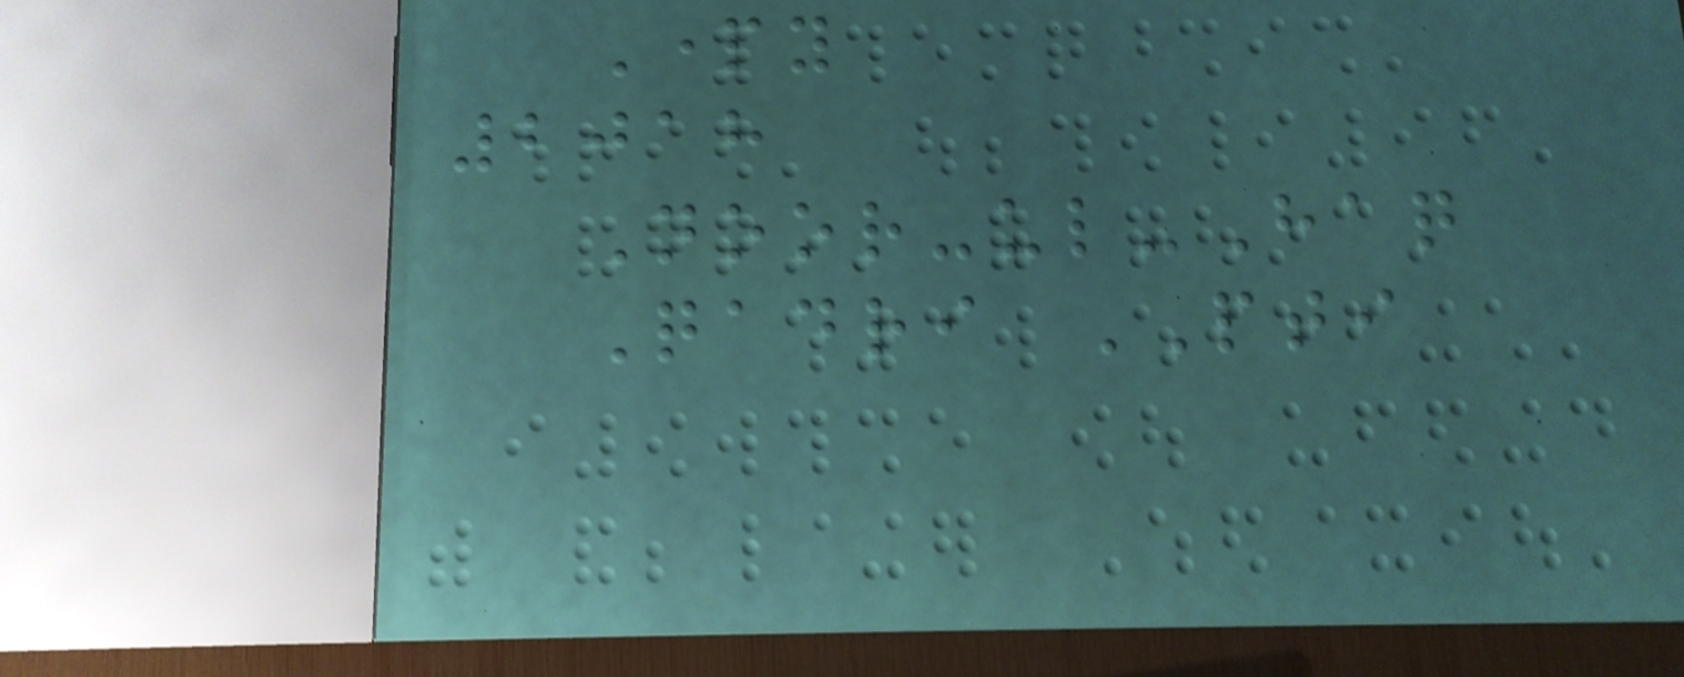Party
2018
Noor-ul-Haq
Qadri PTI
